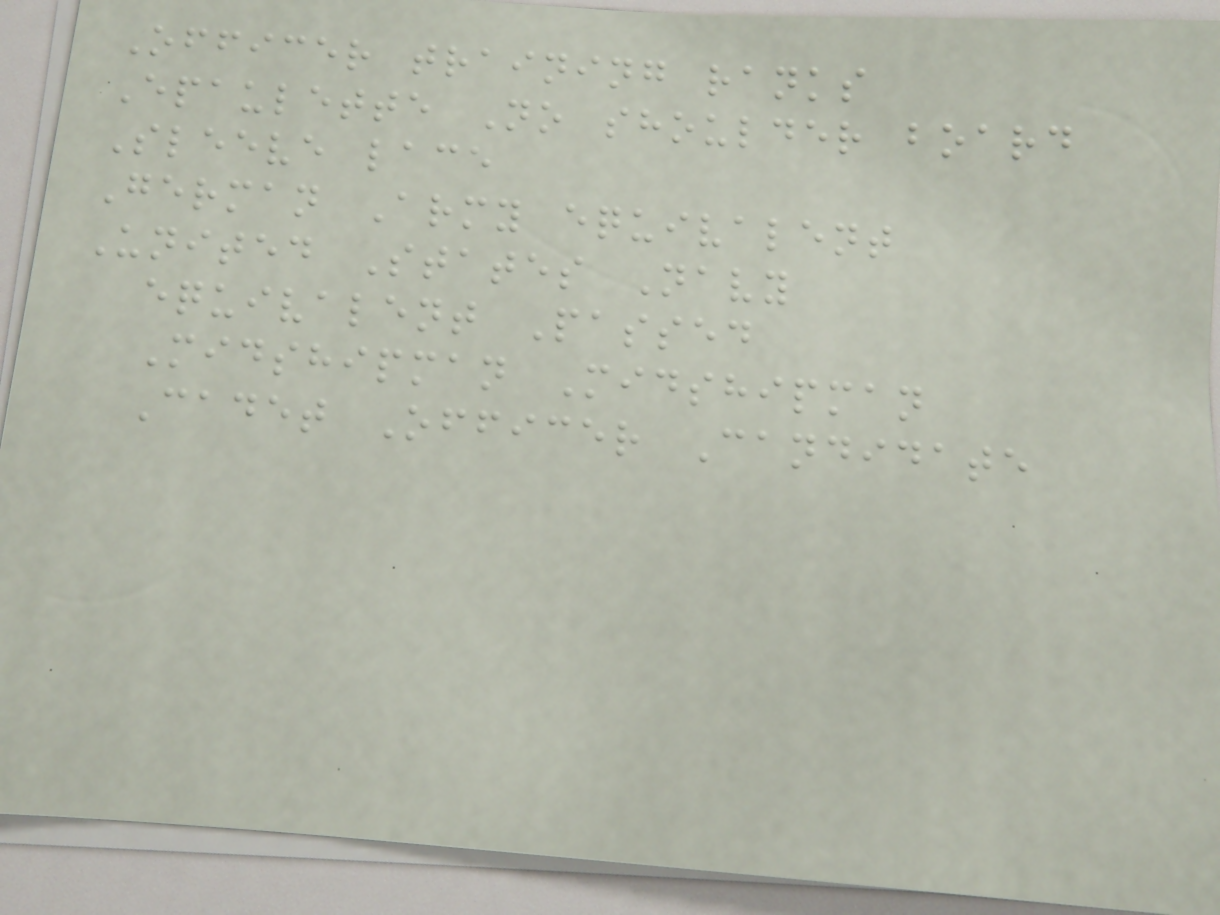Officer training ranks
Epaulette No shoulder board
Sleeve lace
German Army equivalent
United States Navy
equivalent Passed
Midshipman Midshipman
Cadet Officer Candidate
